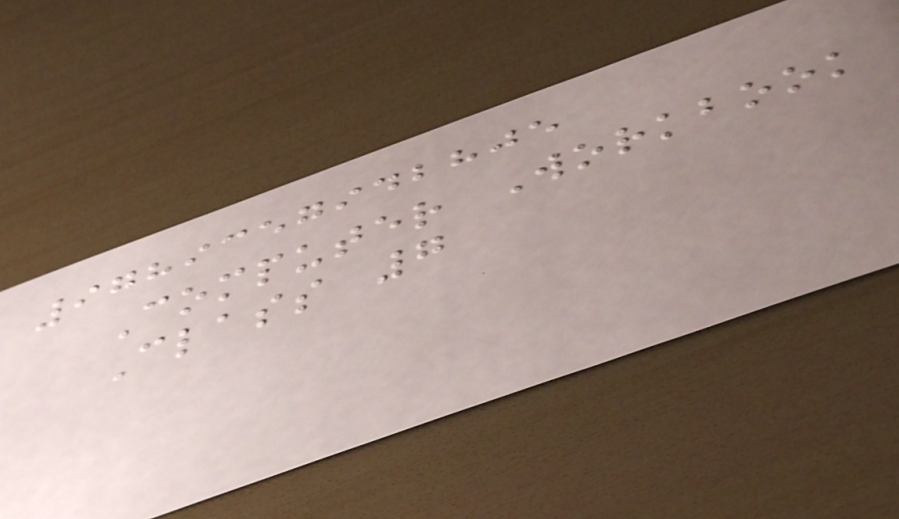9789357942805
Computer Workbook
Class 7
